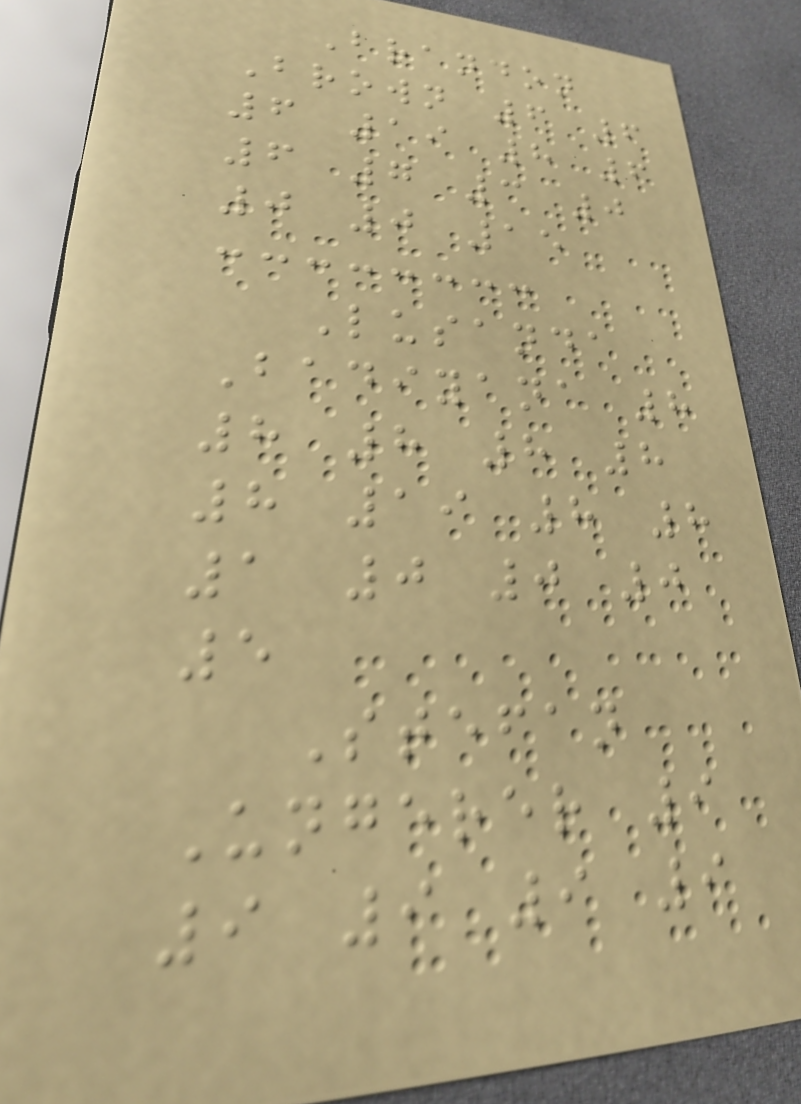Brandon
Brown 6 6
6 19 8 6
6 7 3 0
0 0 15
Lusanda
Badiyana 8
8 8 8 8
8 19 8 8
1 0 0 0
5
Stefan
Ungerer 9
9 9 9 9
